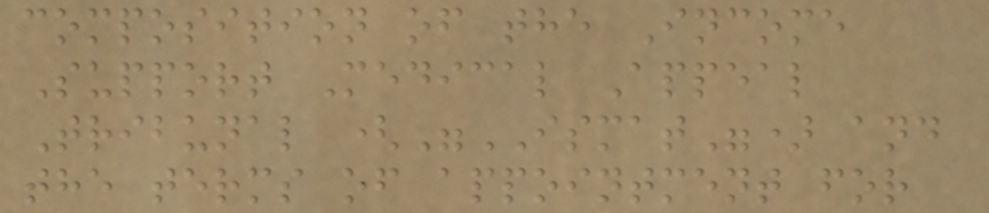composition of the Income
Support Medical Appeal
Tribunal ("ISMAT") and
the terms of appointment for
